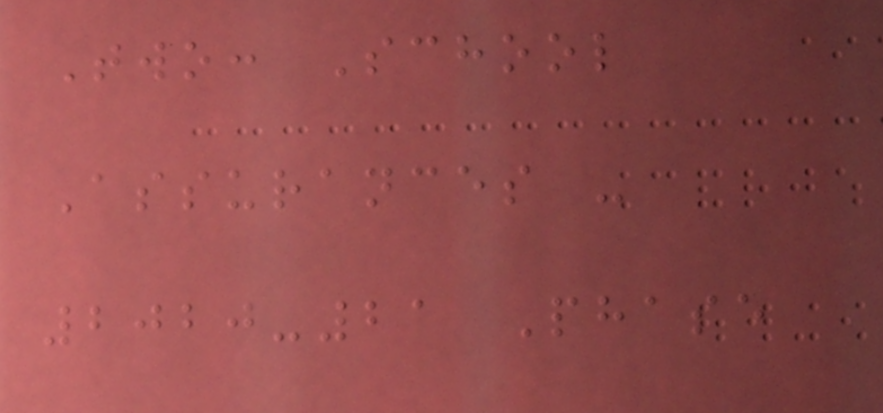Two: School
Assurances -
2020-21 Phase
